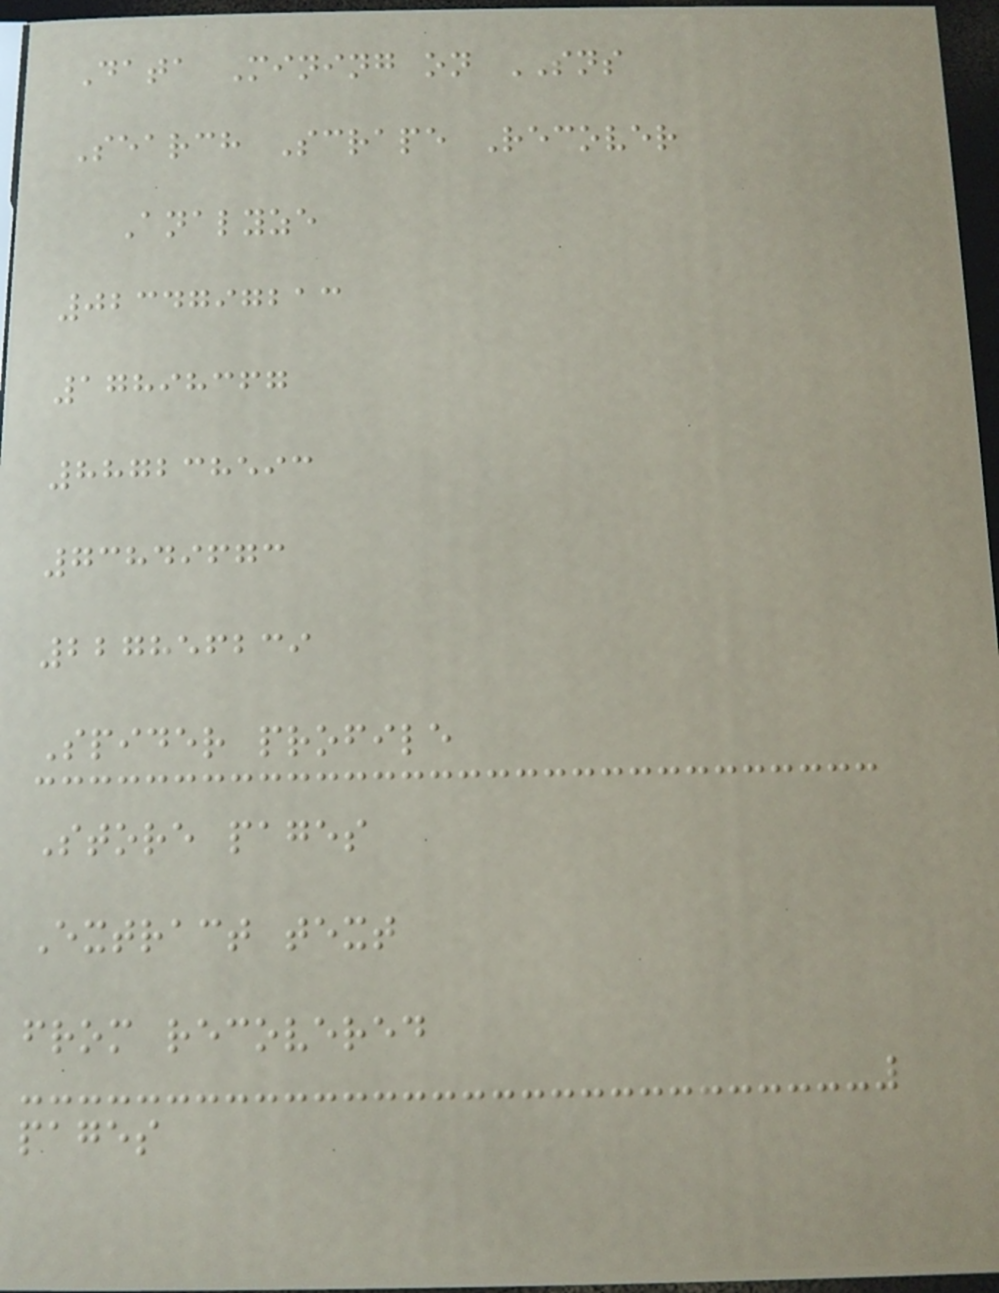Data Mining on SNS
Search Scrape Recover
Analyze
0234797213
17898367
887238593
73849673
227856239
Spider profile
Store pages
Extract text
from recovered
pages
